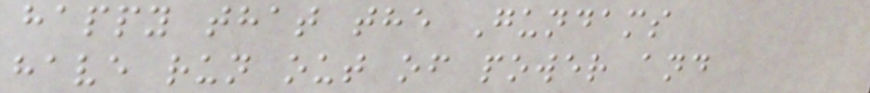happy that the Gundams
have run out of power and
